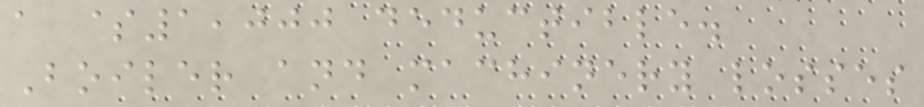a $1,000 deductible.
Boiler and machinery losses
